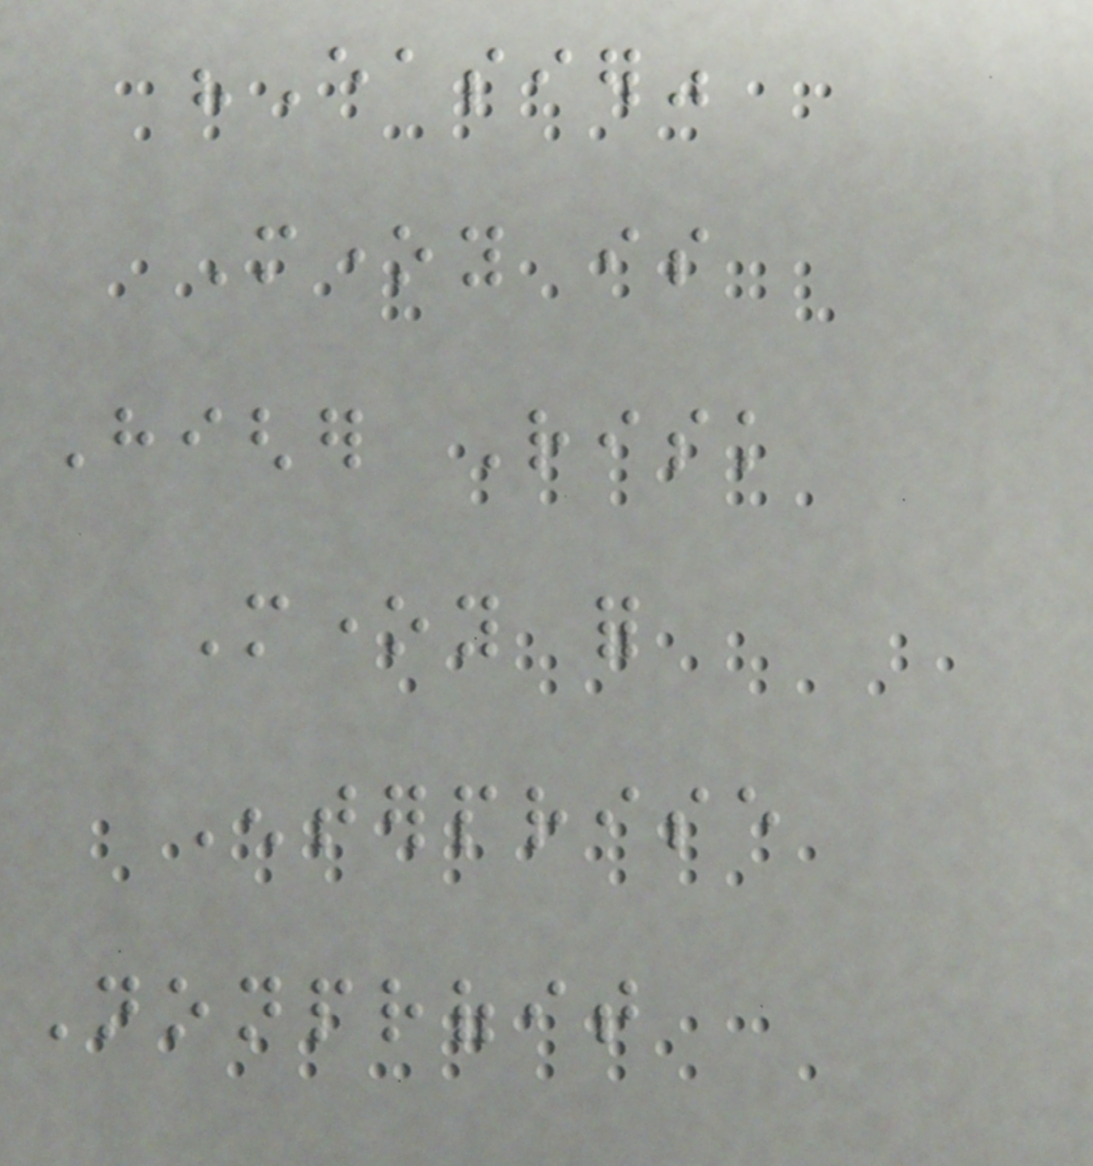"Easier"
Money is
Higher Risk
Money for
Enterprise
Nonprofit
